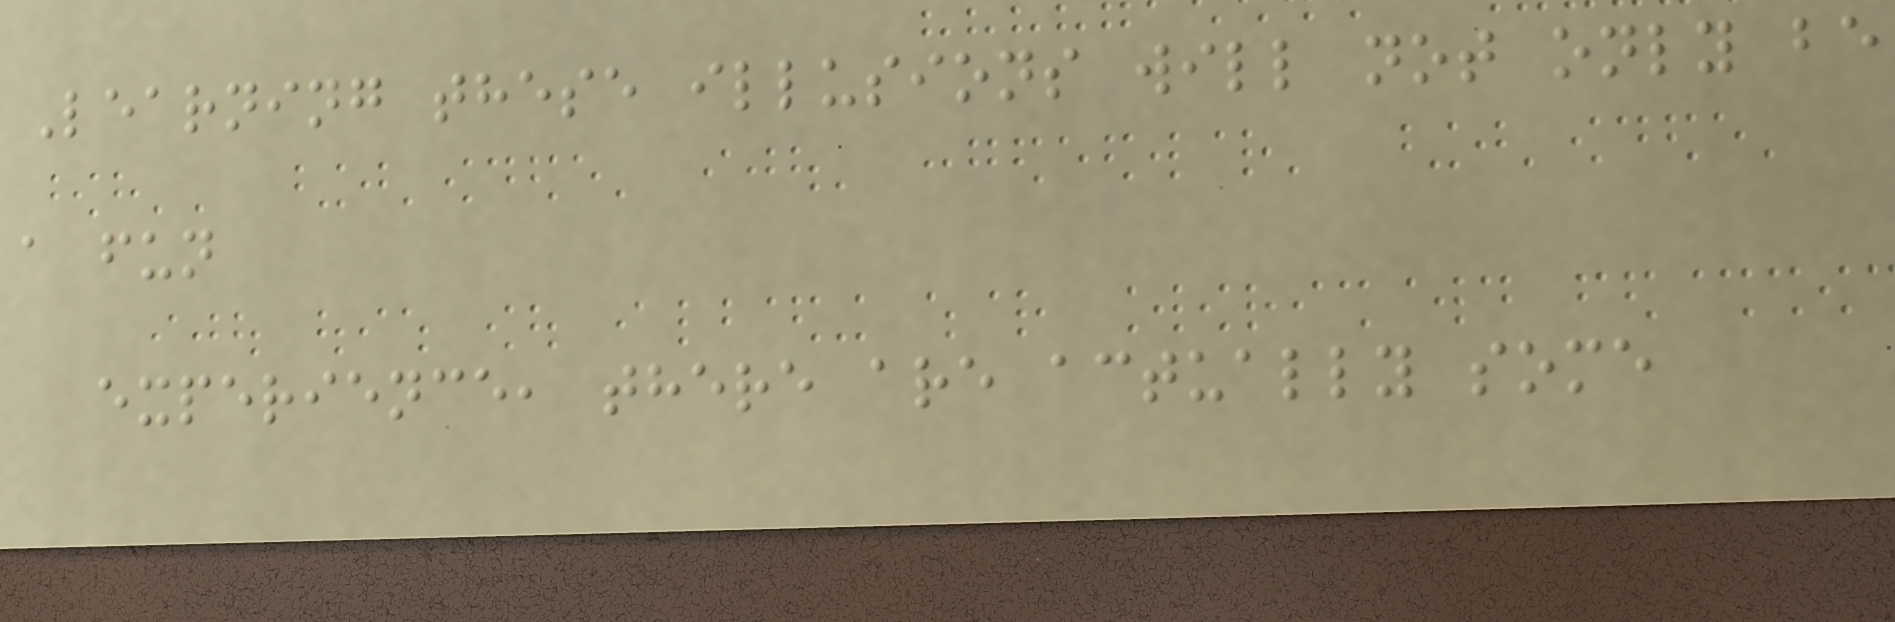Learning these illusions will not only be
a fun
experience, there are actually some
